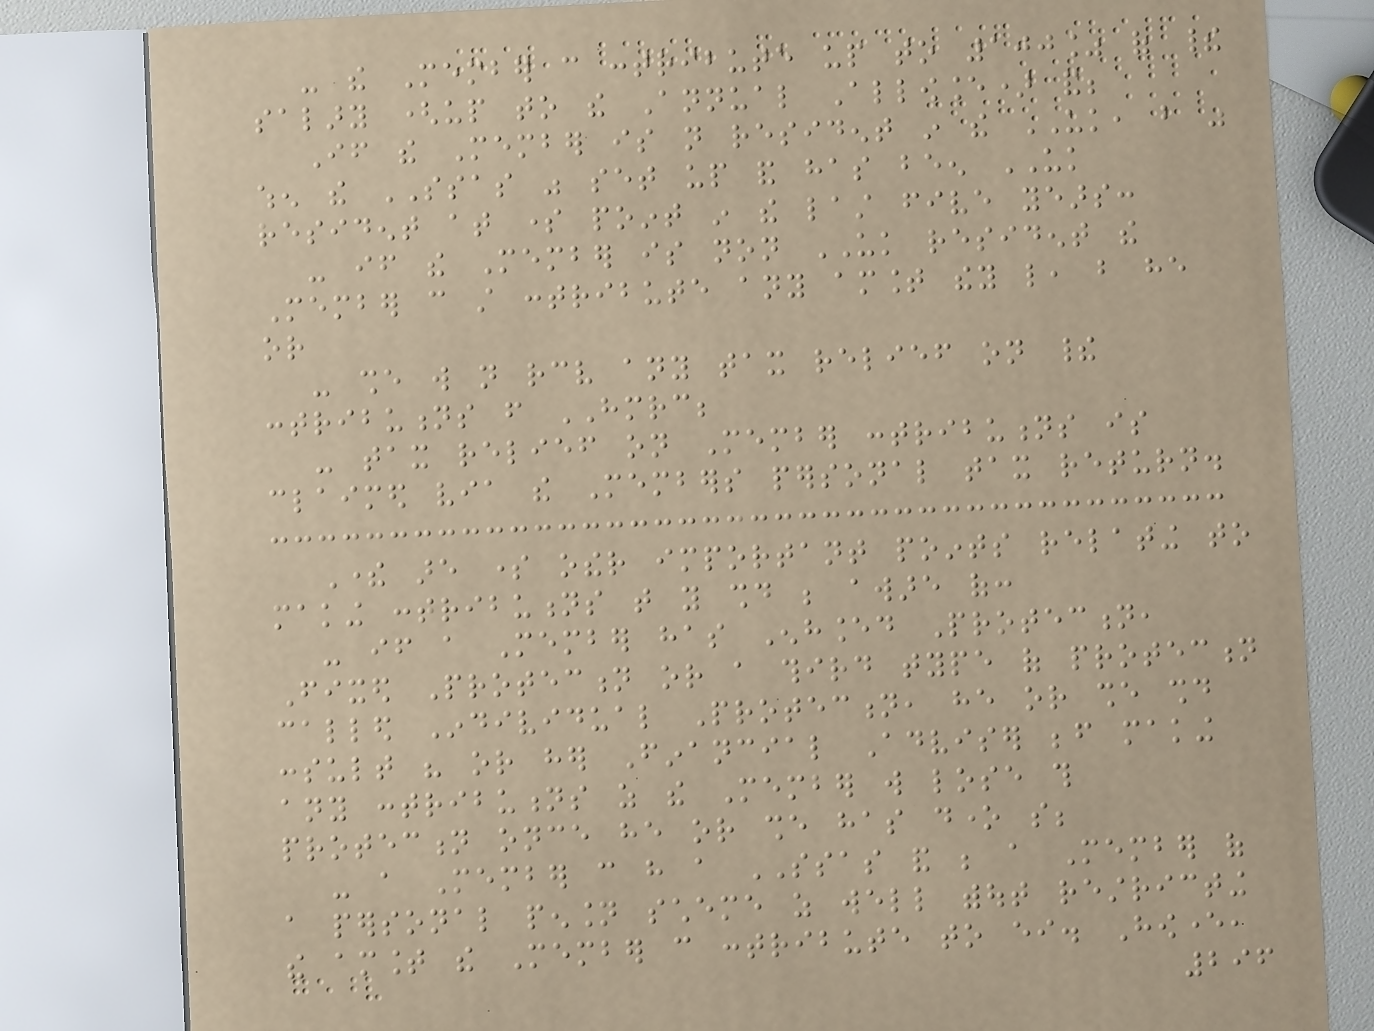- the Member can contribute up to 100% of their
salary (up to the Annual Allowance) and;
If the Member is not resident in the UK, but was
when the SSAS was set up and has been UK
resident at some point in the last five years:
- if the Member is non UK resident the
Member can still contribute any amount they like, but he
or
- she will not receive any tax relief on their
contributions from HMRC;
- tax relief on Member contributions is
claimed via the Members personal tax return.
There are some other important points relating to
making contributions that you should be aware of:
- if a Member has Enhanced Protection,
Fixed Protection or a third type of protection
called Individual Protection, he or she should
consult his or her Financial Adviser before making
any contributions as the Member will lose this
protection once he or she has done so;
- a Member can have a SSAS and be a Member of
a personal pension scheme as well without restricting
the amount the Member can contribute to either. However,
296
